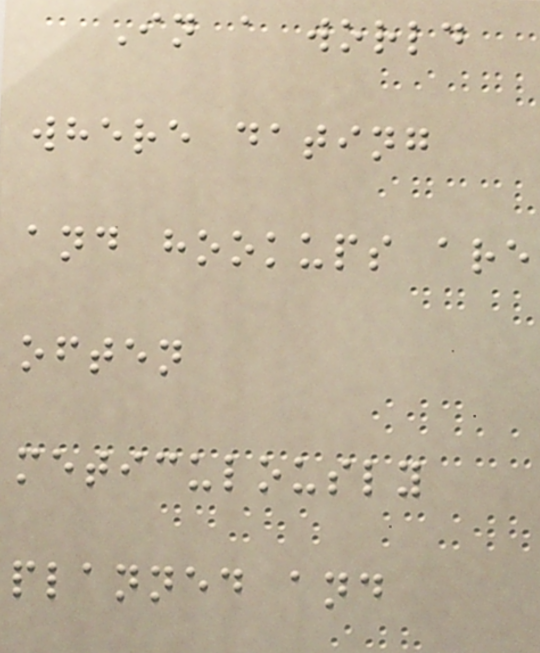In a world
where dating
and hookups are
often
meticulously
planned and
